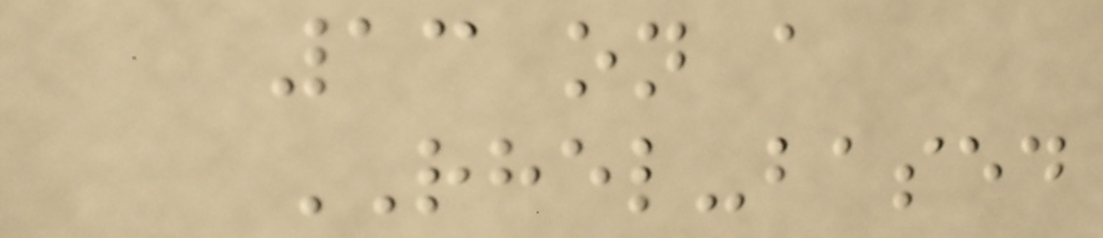13 on a
RHEL-based
